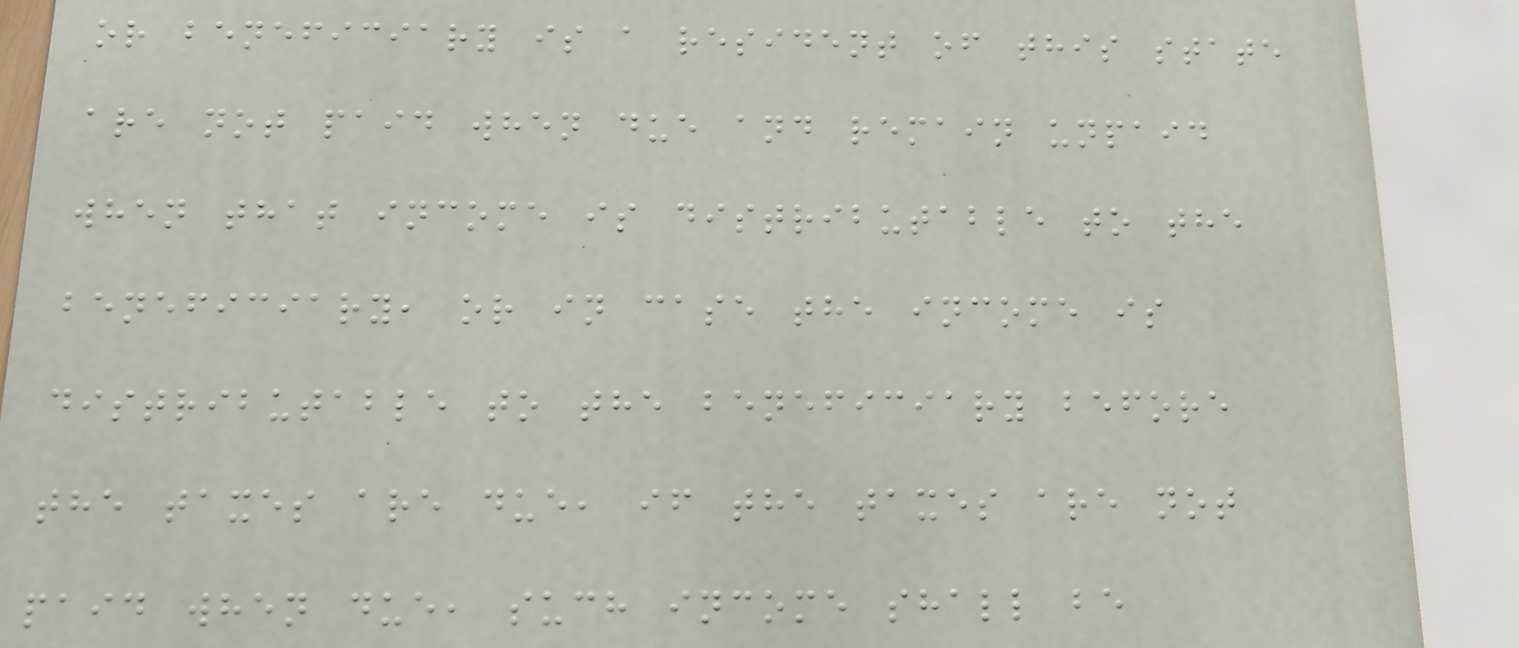or beneficiary is a resident of this state
are not paid when due and remain unpaid
when that income is distributable to the
beneficiary, or in case the income is
distributable to the beneficiary before
the taxes are due, if the taxes are not
paid when due, such income shall be
